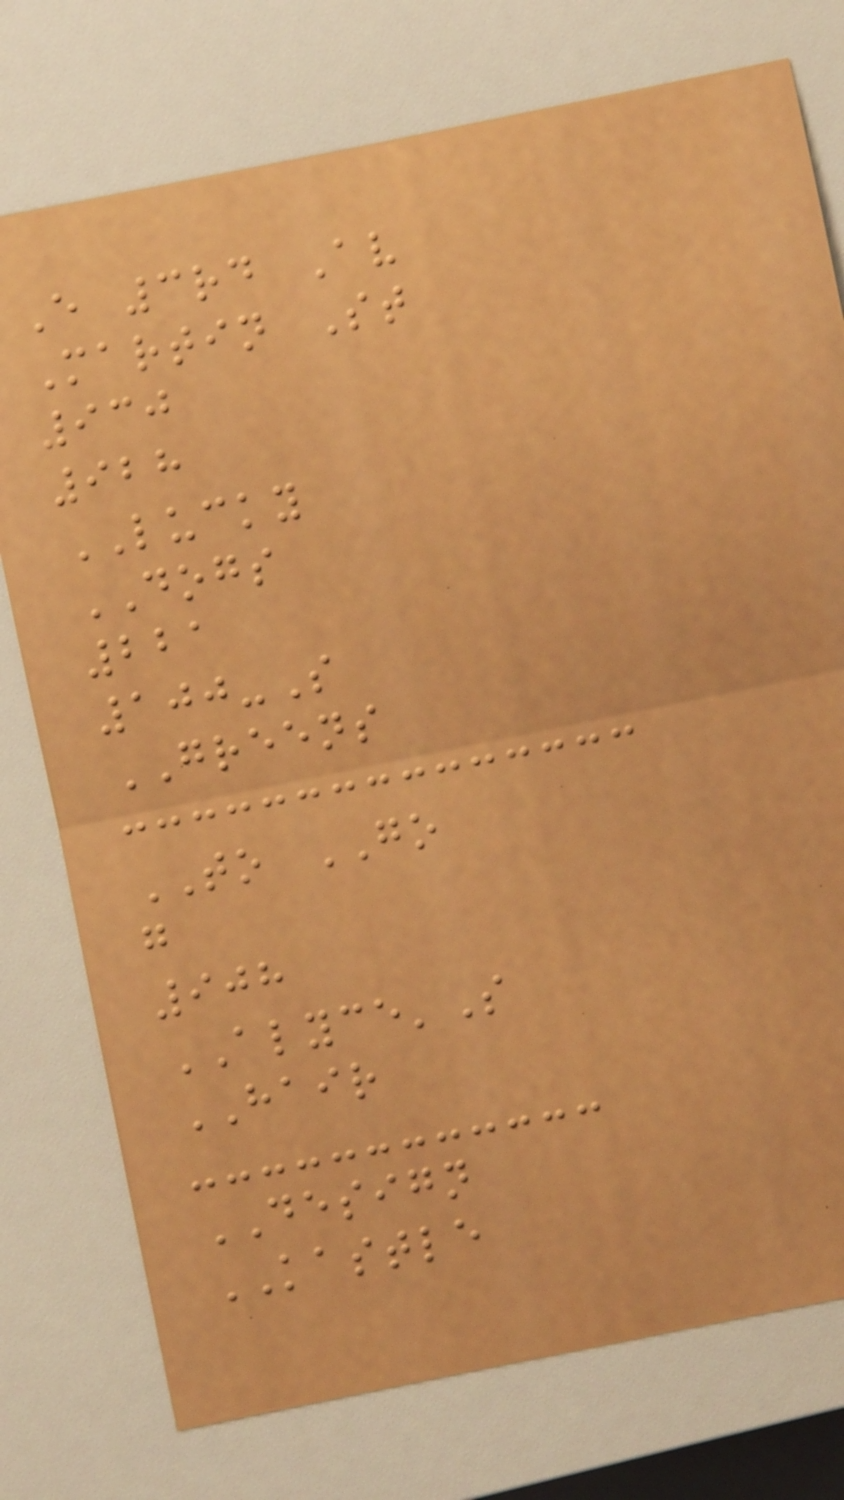E 3rd Av
Martin St
930
928
LUCKY
DOGS
221
100-S
GREENS
TO GO
g
908
ALYCE'S
HAIR
DESIGN
KASTLE
